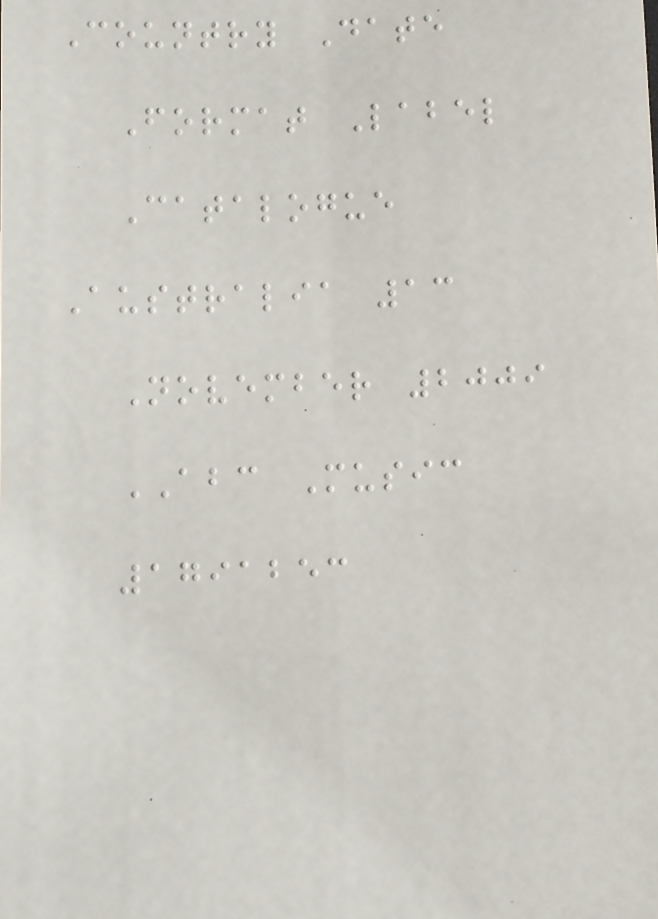Country Date
Format Label
Catalogue
Australia 13
November 2009
ABC Music
1791253
